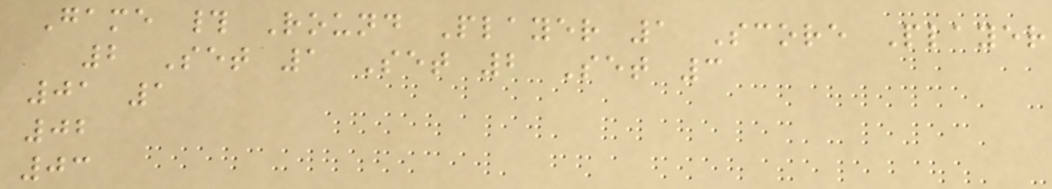Game # Round Player 1 Score Player
2 Set 1 Set 2 Set 3
01 1
02
03
